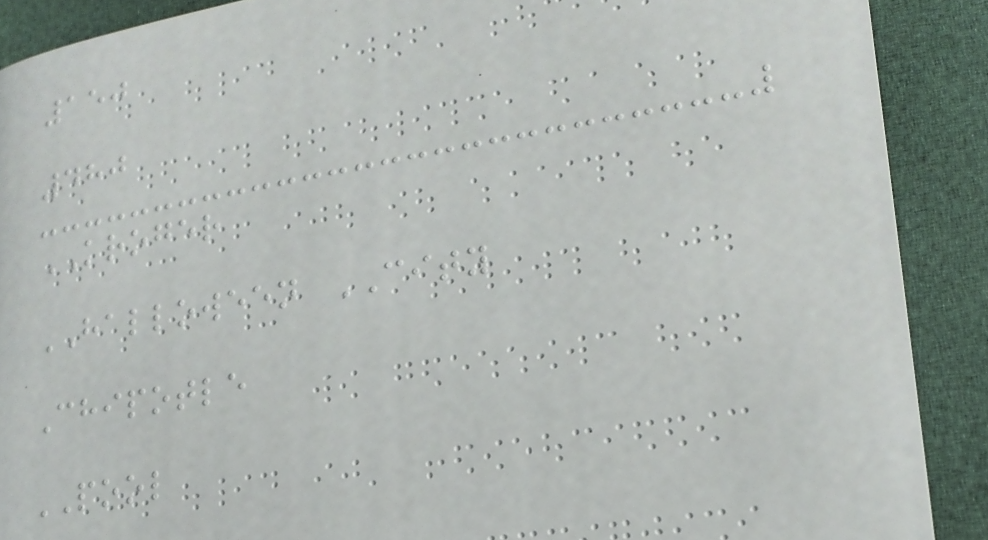150
480
KROGER
HALLOWEEN CITY
Chipotle
POOL
